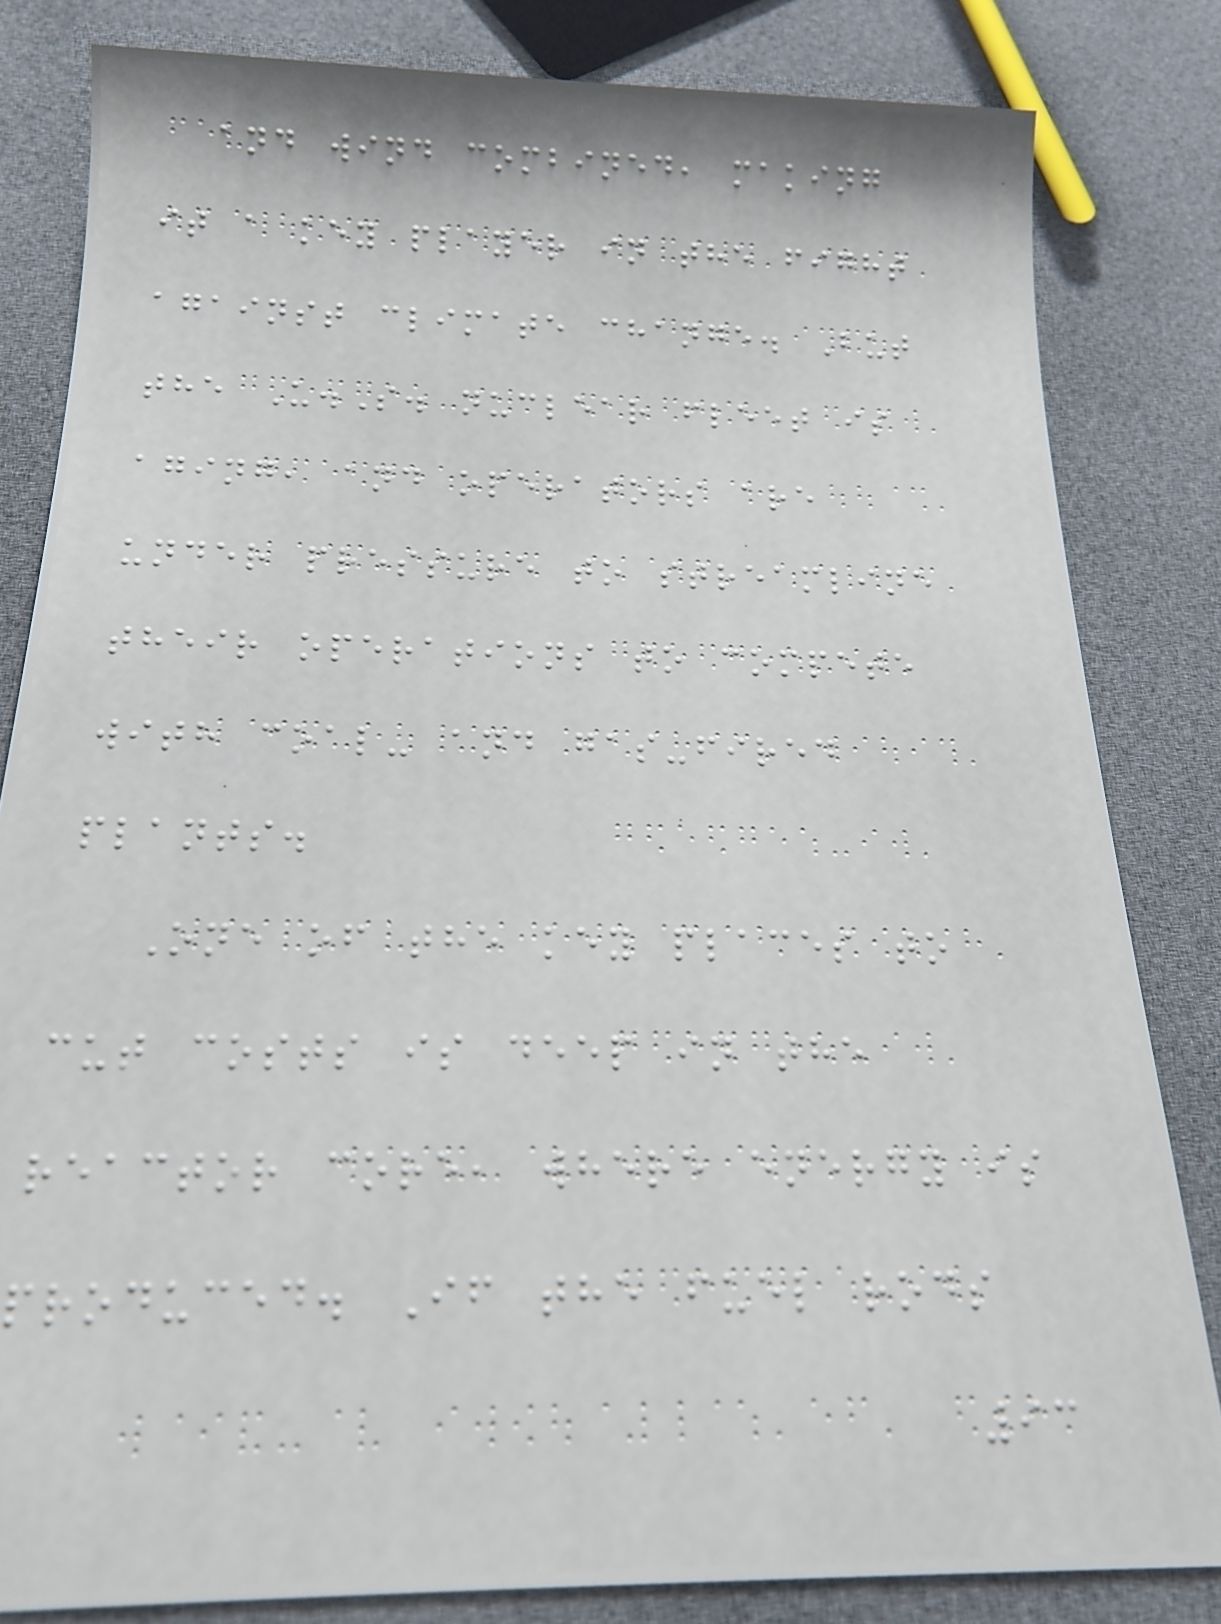and wind combined, making
it a key player in the fight
against climate change. But
the U.S. nuclear fleet is
aging, and operators are
under pressure to streamline
their operations to compete
with coal- and gas-fired
plants.
One of the key places to
cut costs is deep in the
reactor core, where energy is
produced. If the fuel rods
93
